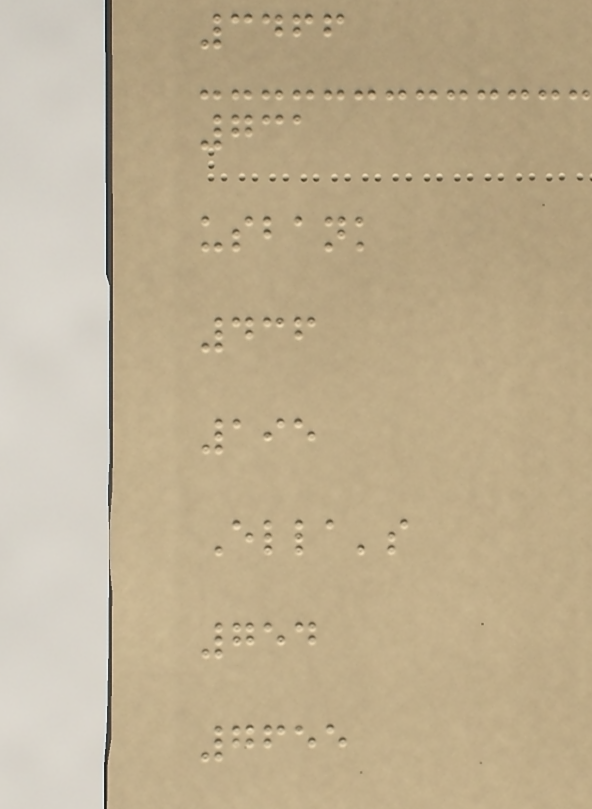3466
731
usbank
436
195
Ella's
754
7655
